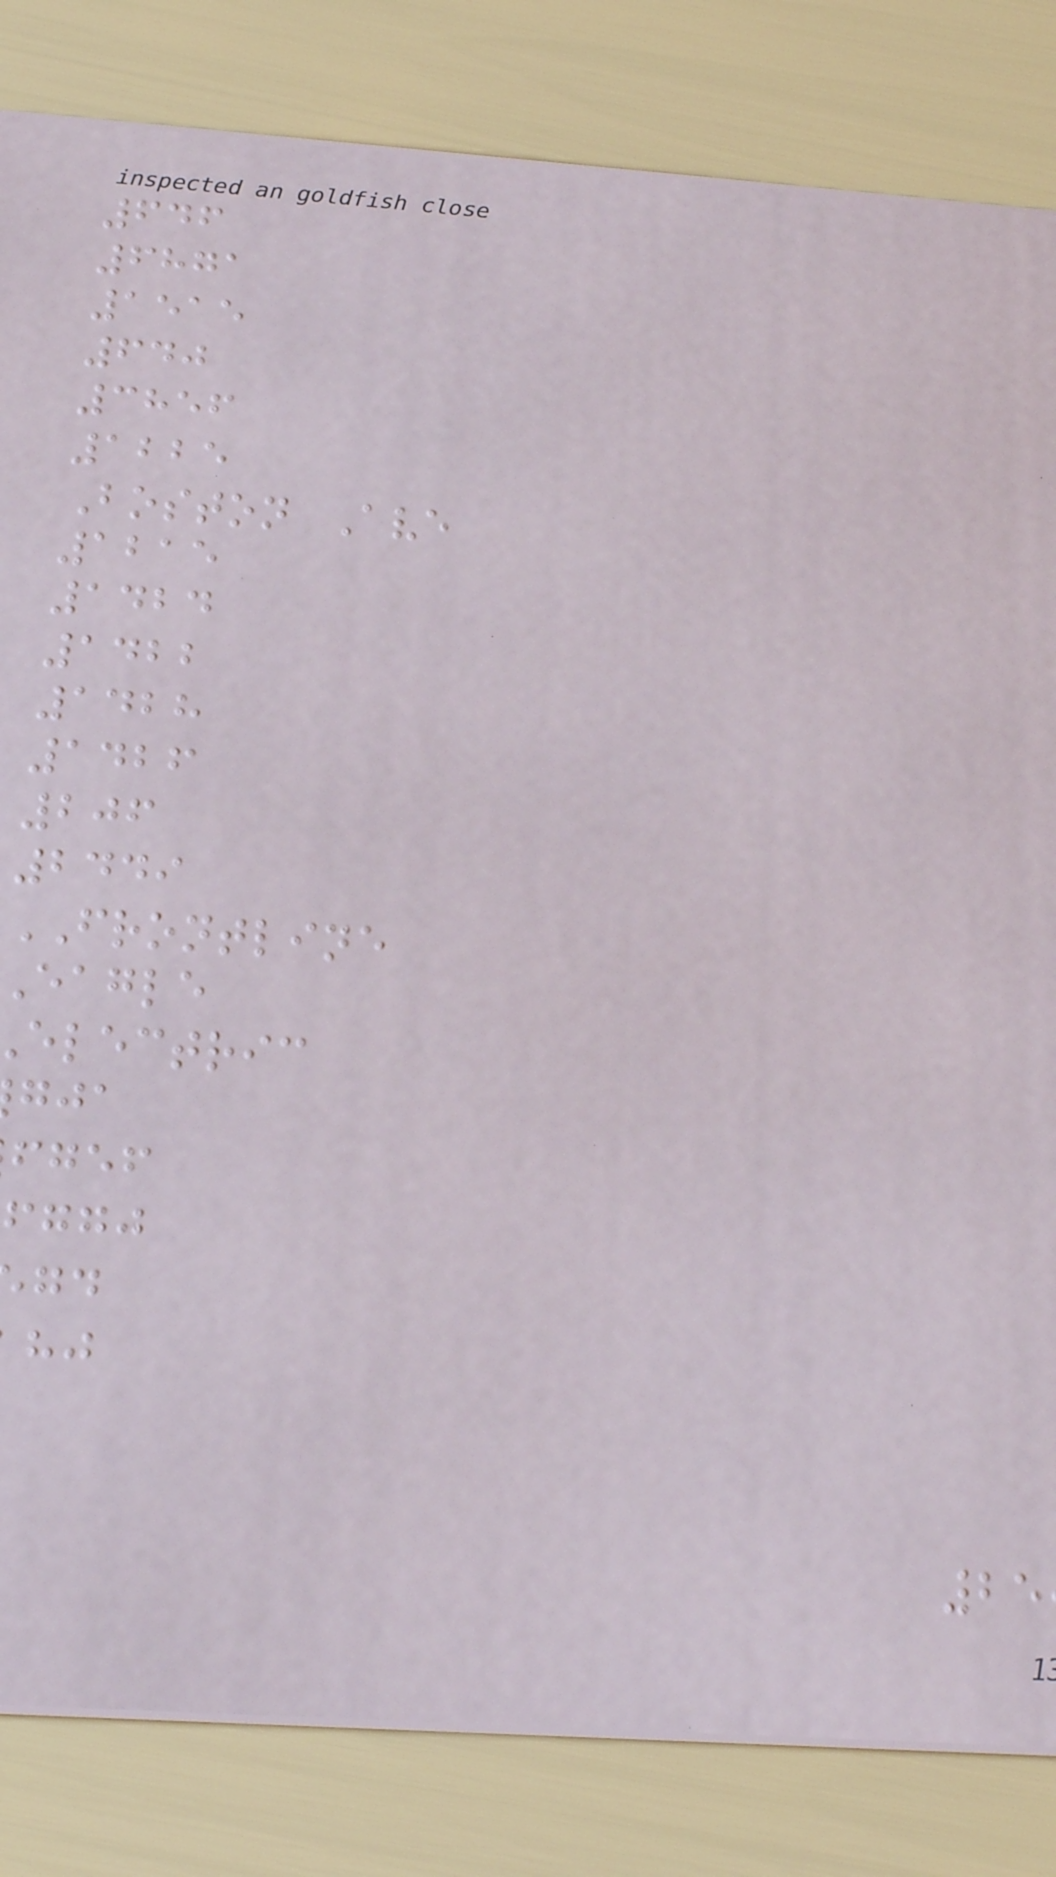646
6871
1515
640
3856
1225
Boston Ave
1215
1424
1422
1428
1426
206
2449
FRONTLINE
eagle
electric
fgef
fggj
